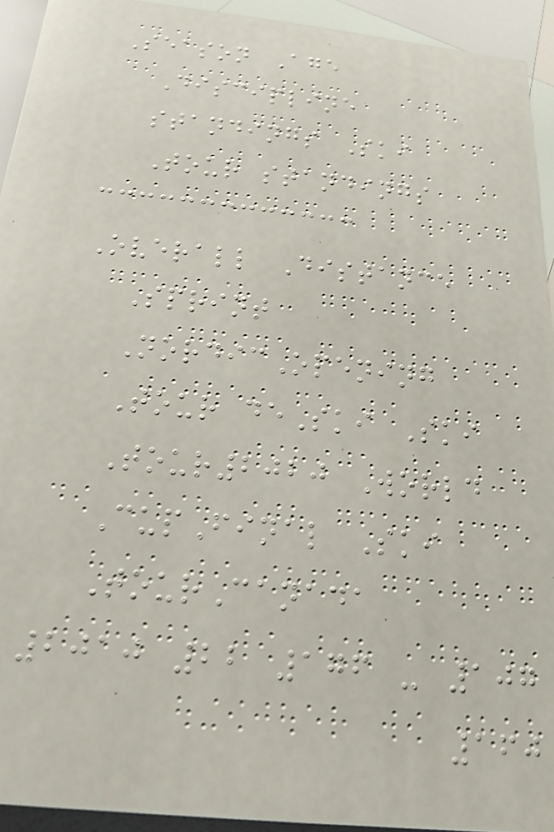Season Age
Discipline
standings Ski
Tour standings
Overall Distance
Sprint
NordicOpening
Tour deSki Ski
Tour2020 World
CupFinal Ski
TourCanada
2010 22 176 - 107
160
